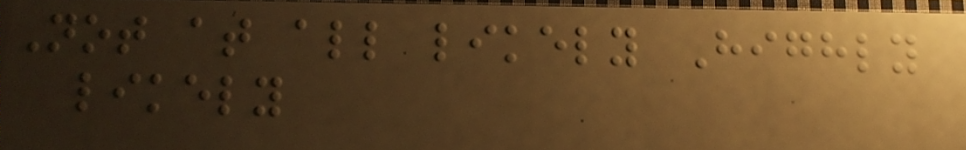Not at all likely Highly
likely
